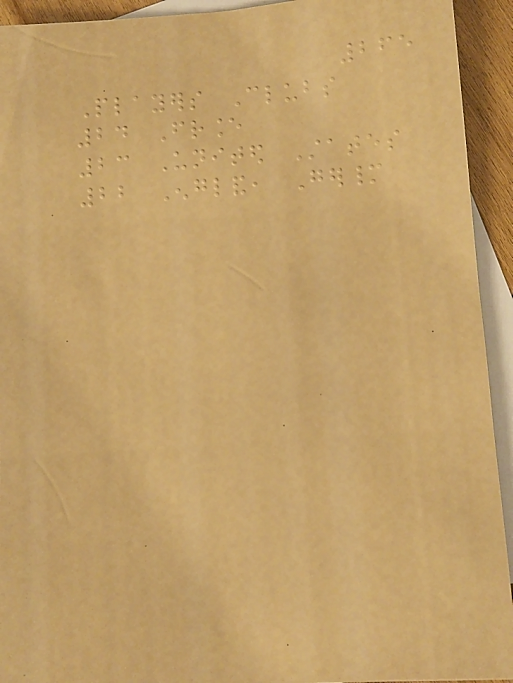265
Players Clubs
24 France
23 United States
22 England, Germany
